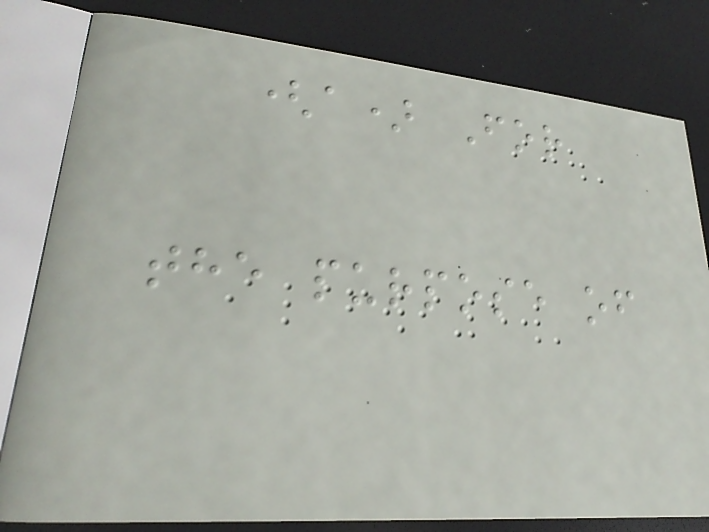(a) For
the purpose of
